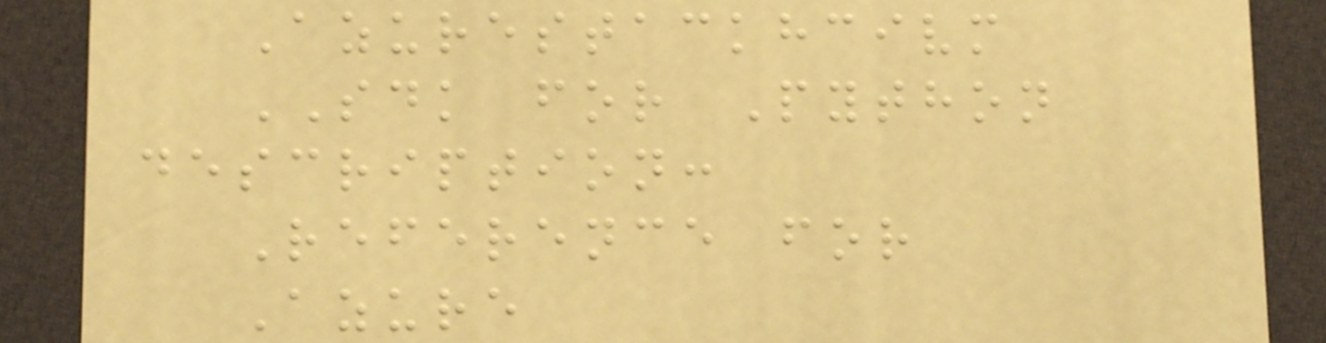Azurestackhcivm
SDK for Python
description:
Reference for
Azure
